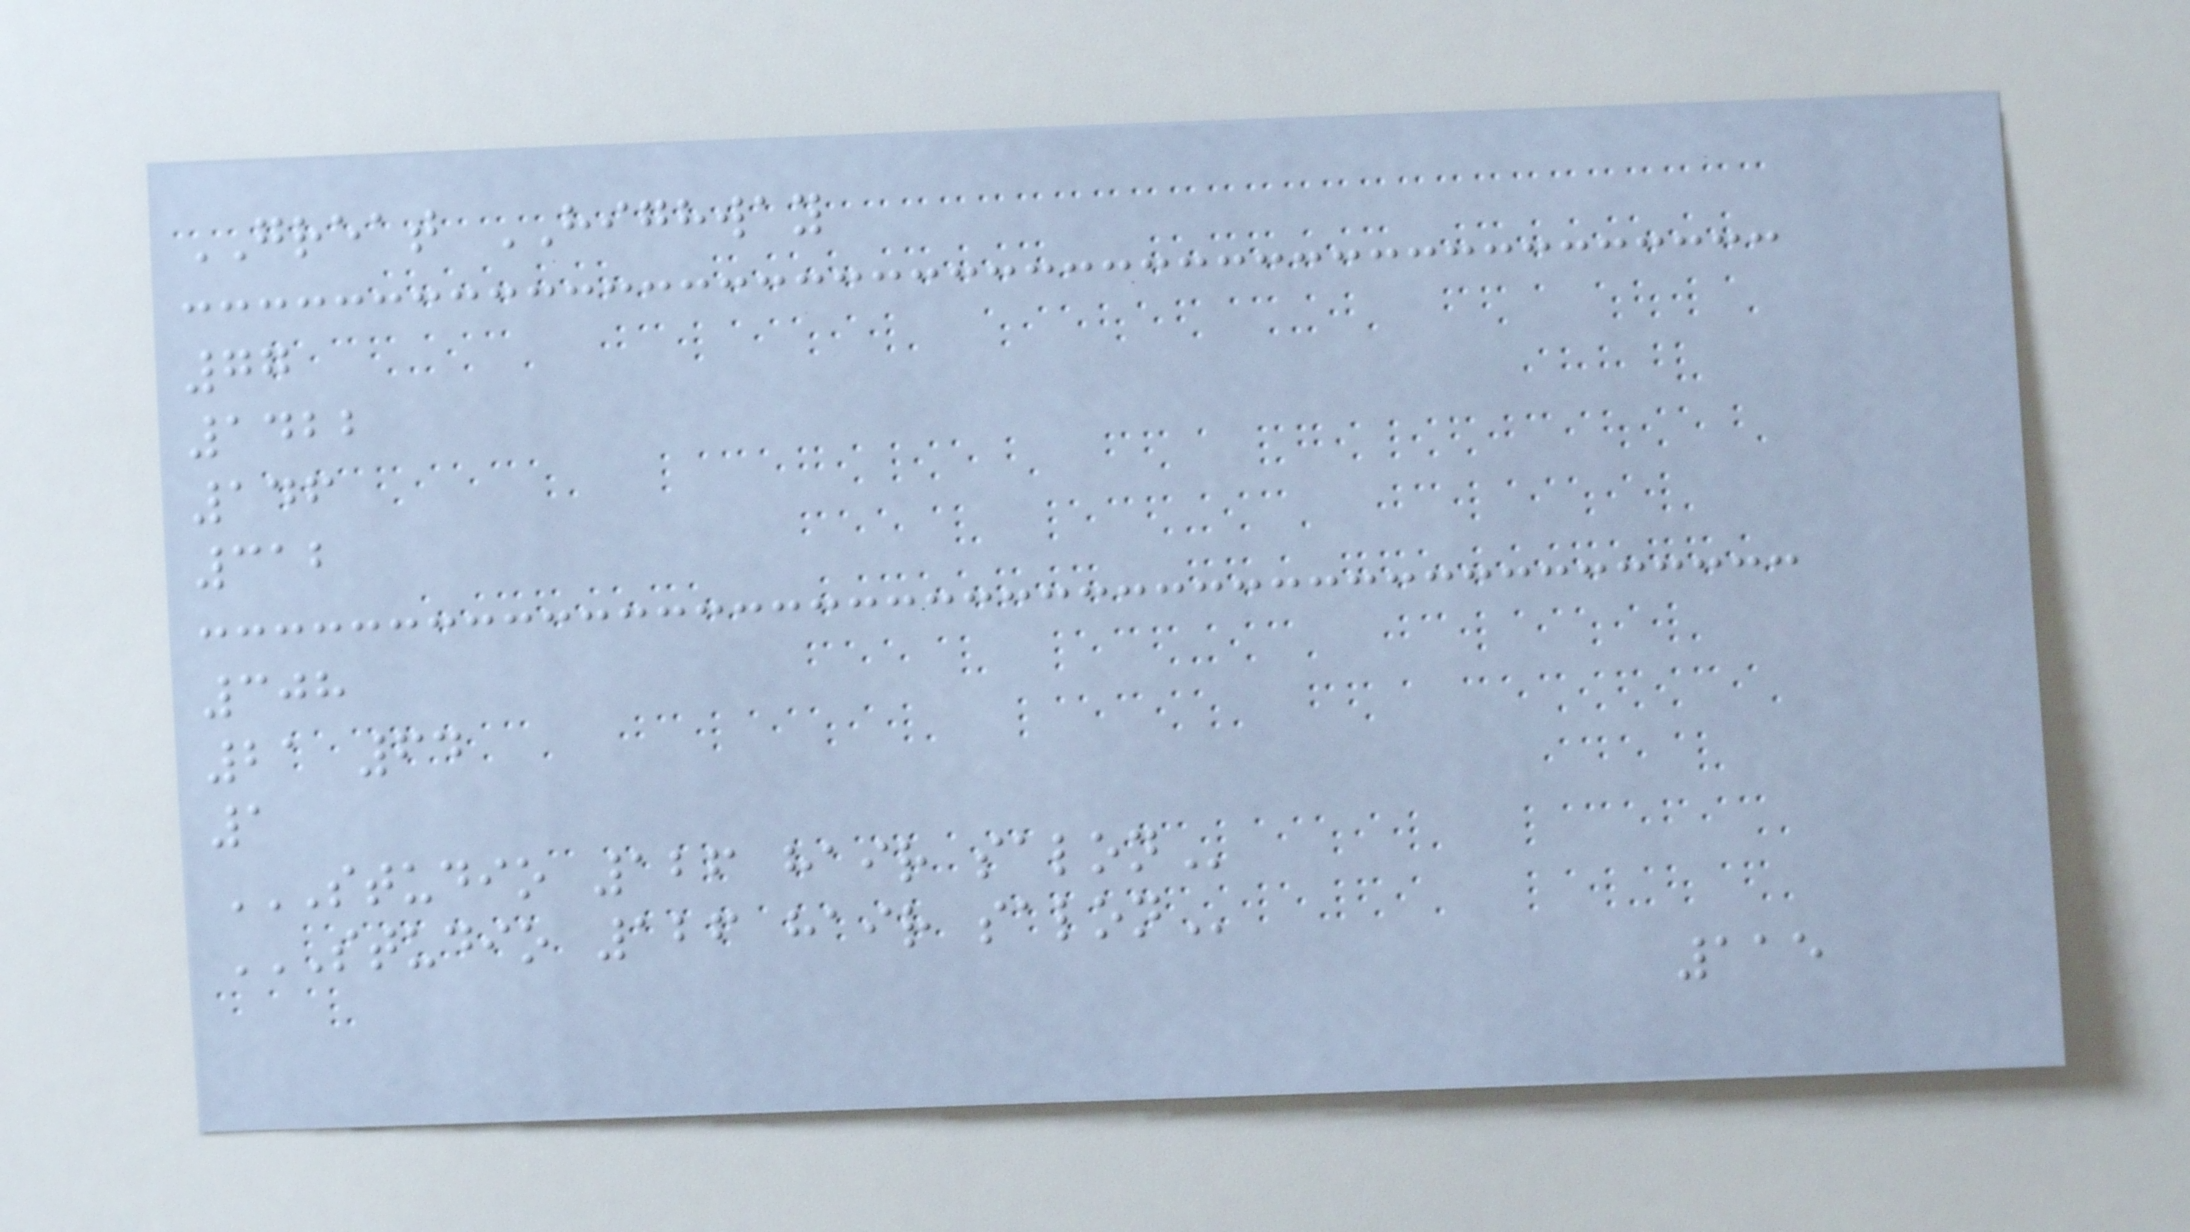GREAT HIGHWAY
77
1422
146
312
308
21 64
1
STUDIO 126 HAIR SALON
STUDIO 126 HAIR SALON
115
